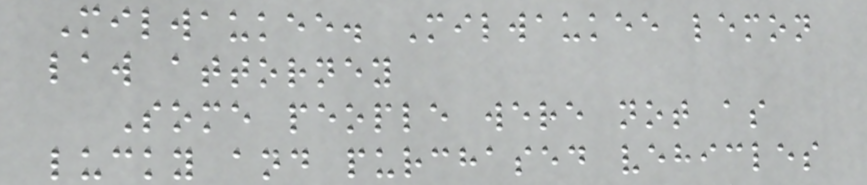Milwaukee. Milwaukee lemon
law attorney
Some people were not as
lucky and purchased vehicles
